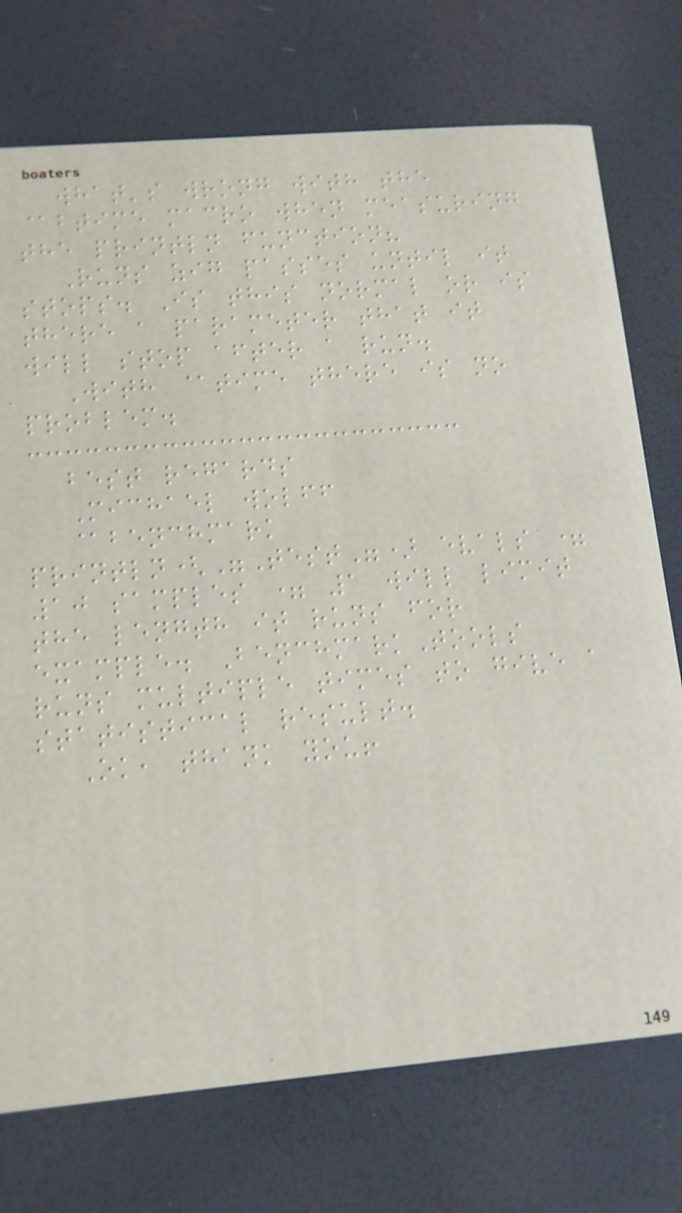what's wrong with the
@btime macro when measuring
the println function?
Runs zig passes until it
stops. Is this normal or is
there a parameter that it
will stop after a run.
With @time there is no
problem.
best regards
Michael wolff
@benchmark
println("Test") evals =
10 samples = 1 will limit
the length it runs for
example. BenchmarkTools
runs multiple times to give a
statistical result.
Ok, thank you!
